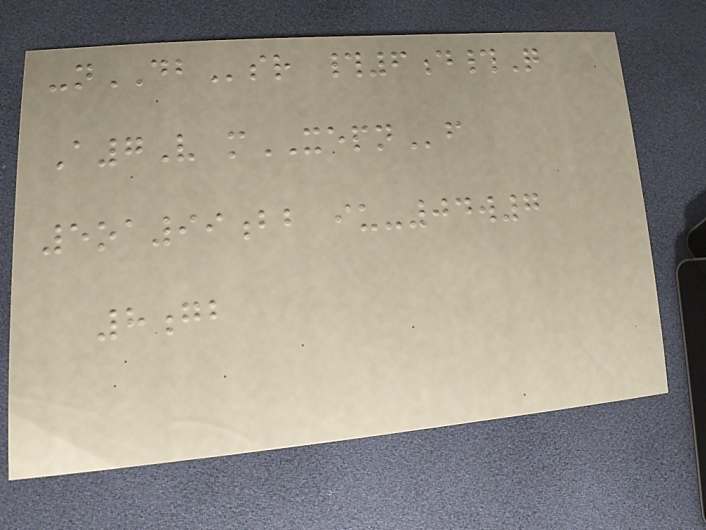-nDBsr #6d#Q
A7V mXEPNf
5oa99bb iu-04w7
8gb
